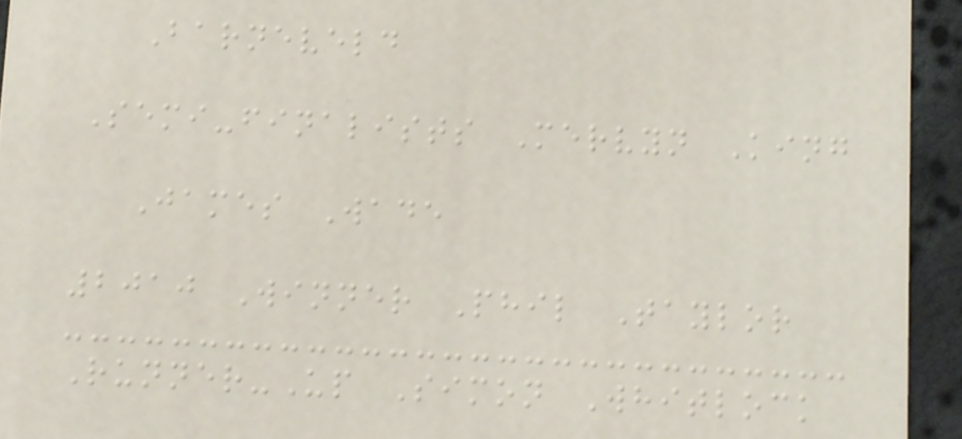Barneveld
Semi-finalists Mervyn King
James Wade
2010 Winner Phil Taylor
Runner-Up Simon Whitlock
